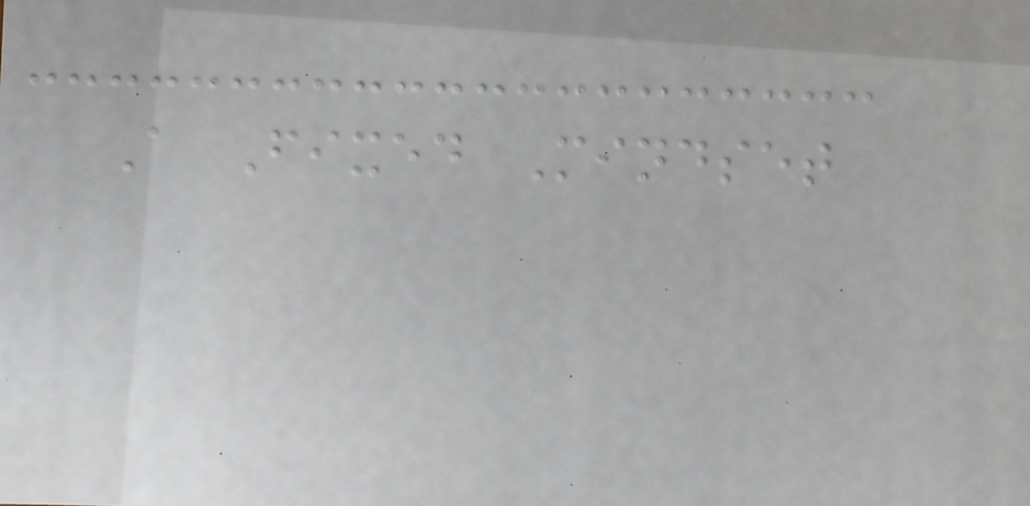A Fixed Mindset
